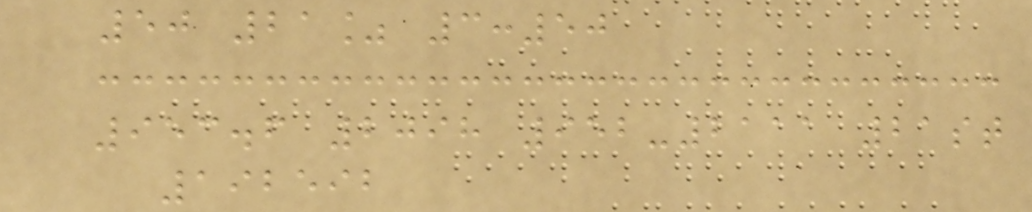50 21% 3:50
953.6 2098 952-2111 21st
192592
